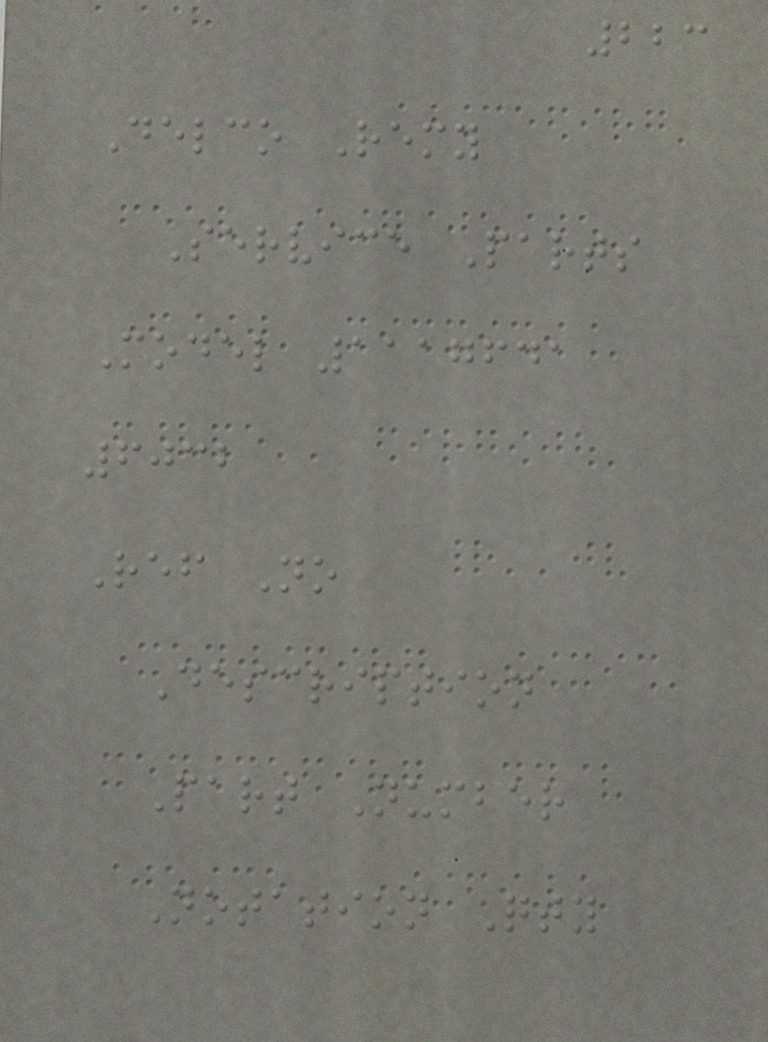223
Delco Remy
Service Parts
Model 1117641
6032
Ref No
Description
Part Number
Notation Qty
